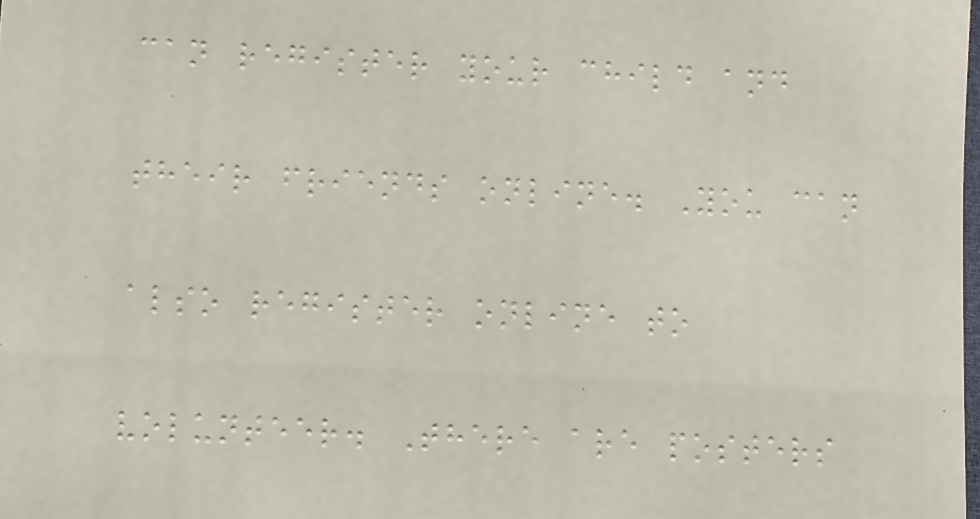can register your child and
their friends online. You can
also register online to
volunteer. There are posters
